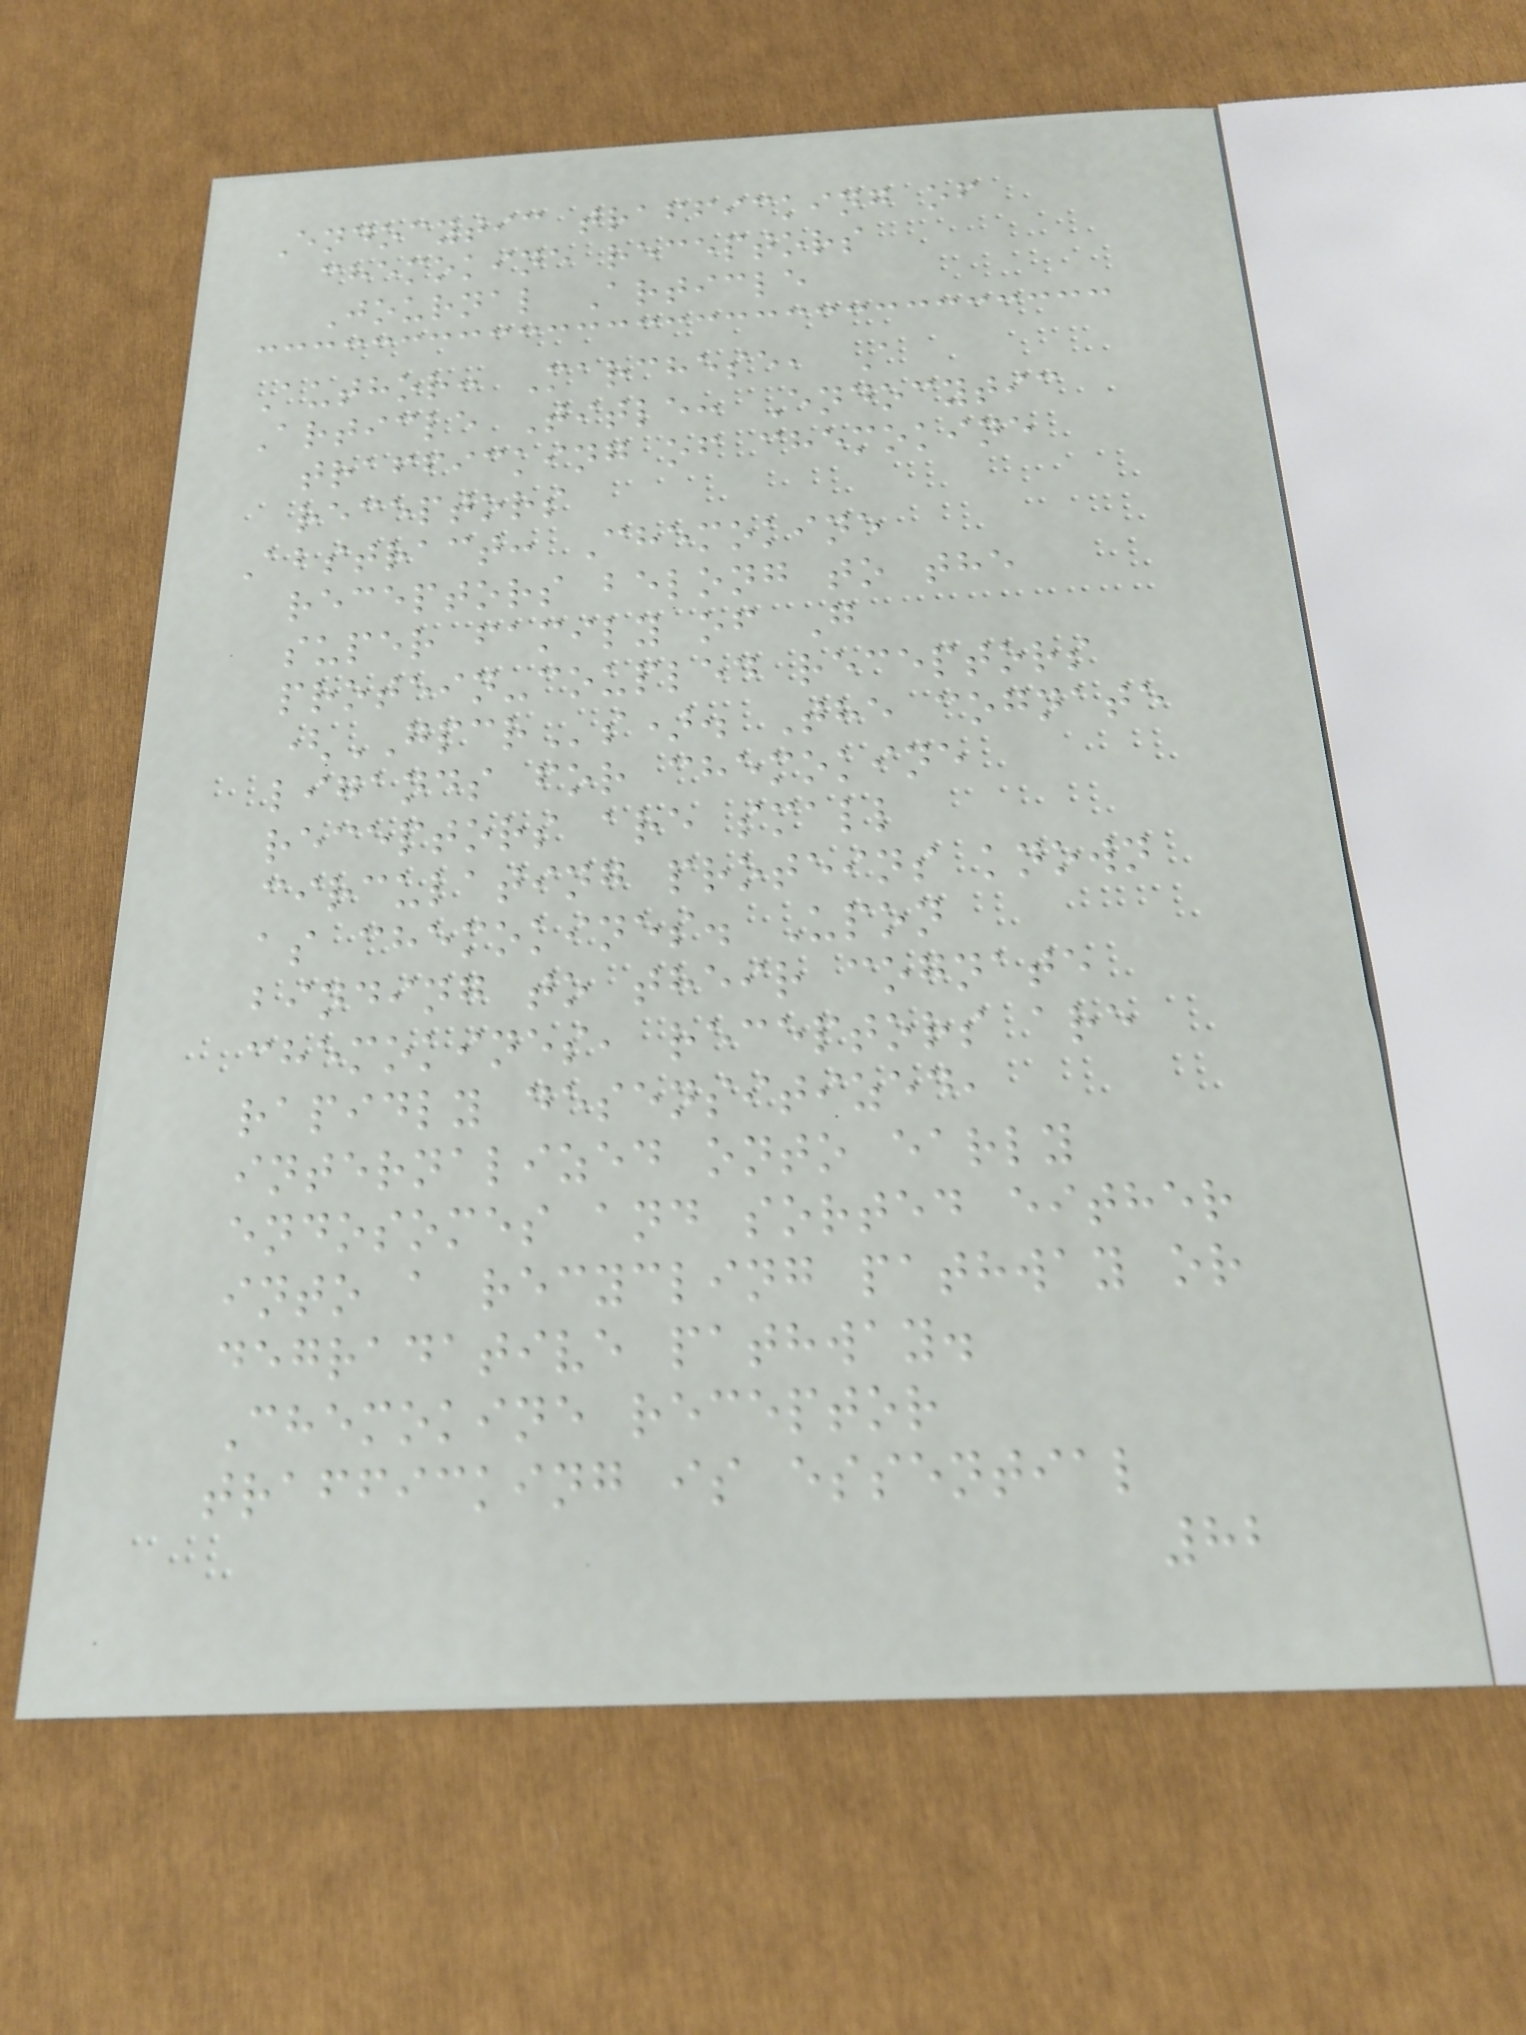Endocytic trafficking of
chemokine receptors
Journal Article
Author: Marchese, A
Article Title: Endocytic
trafficking of chemokine
receptors
Abstract: Chemokine
receptors belong to the
super family of G
protein-coupled receptors
(GPCRs). The cognate
ligands for chemokine
receptors are small
circulating proteins known
as chemokines. Upon
binding to their cognate
chemokines, receptors are
rapidly desensitized,
internalized onto early
endosomes and sorted either
into a recycling pathway or
degradative pathway.
Chemokine receptor
trafficking is essential
82
